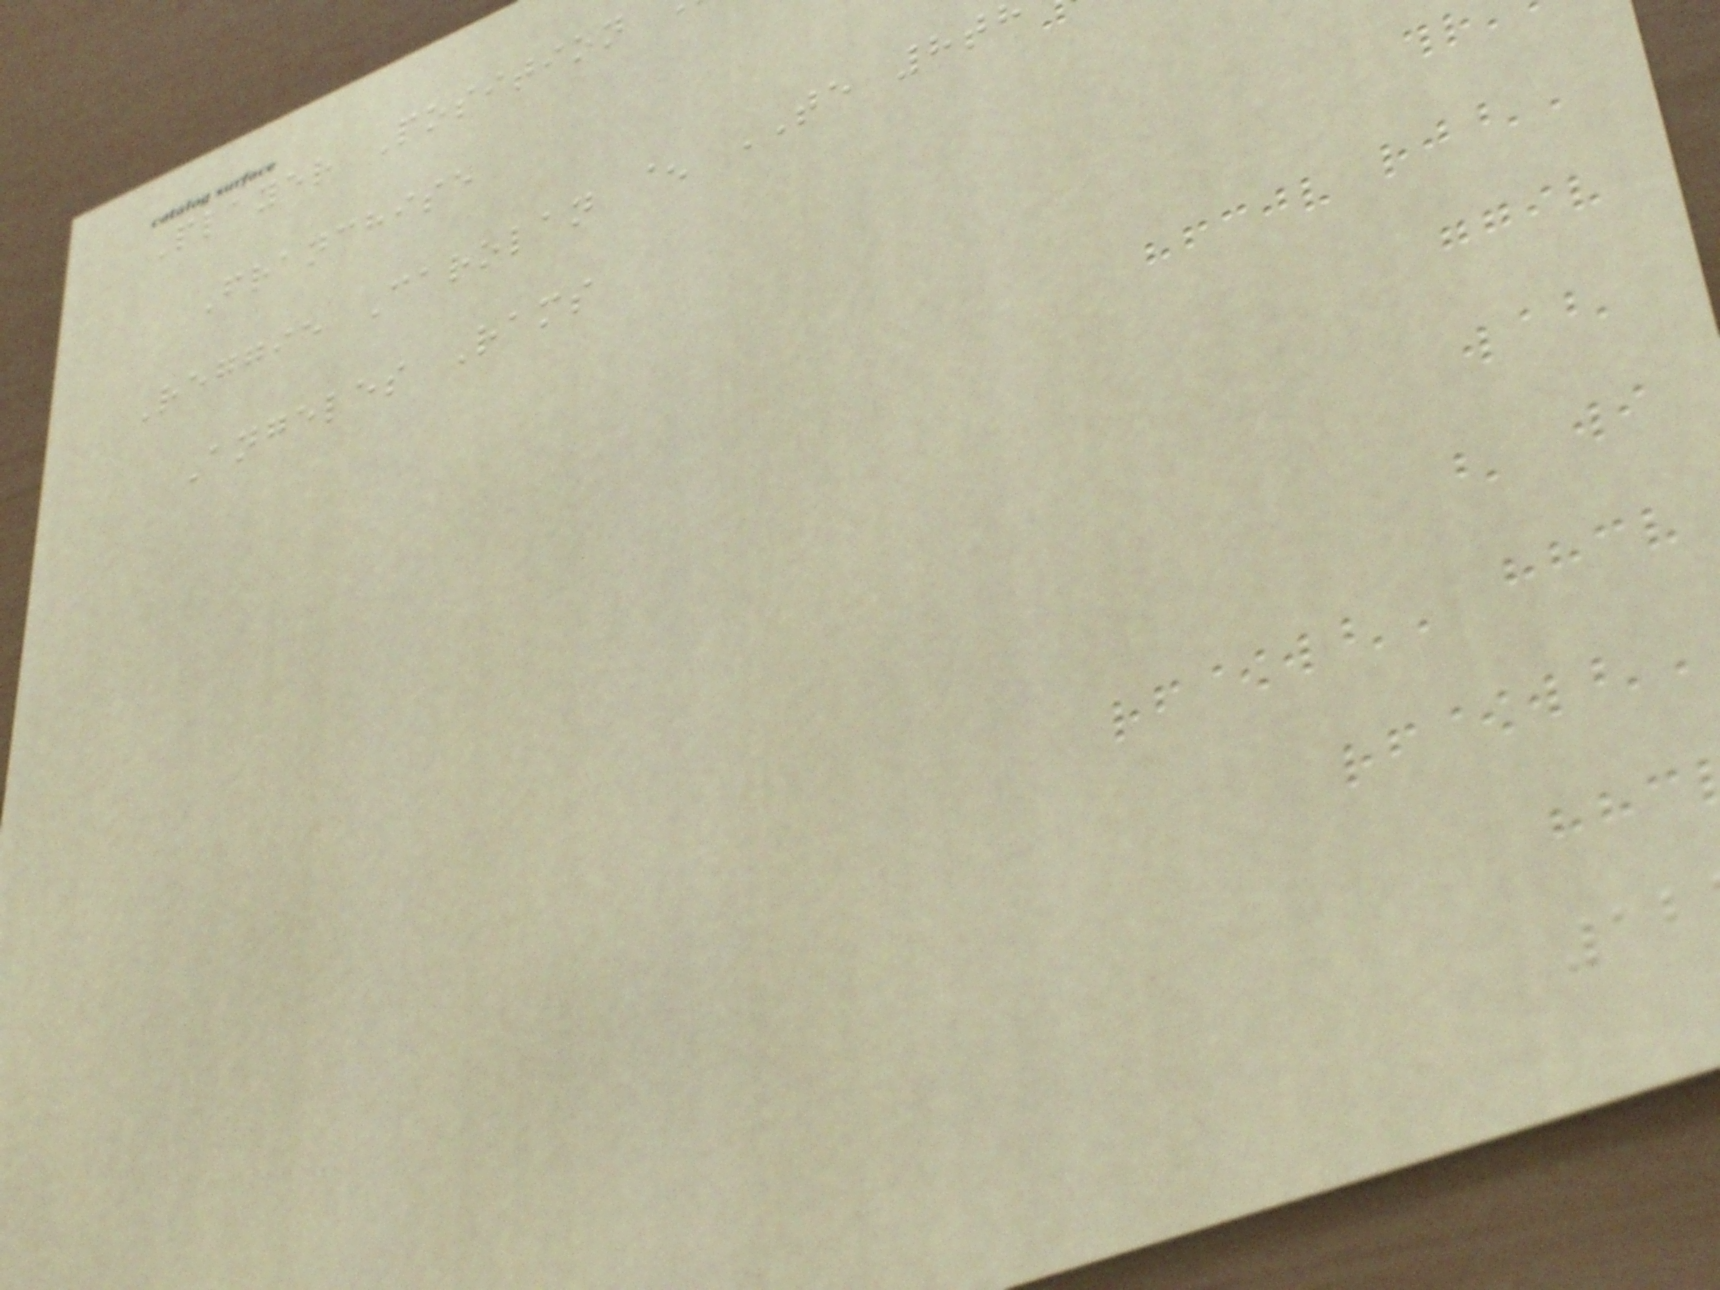Player Position
Franchise
Reggie Carolan ^ TE 8t
Angeles Rams
